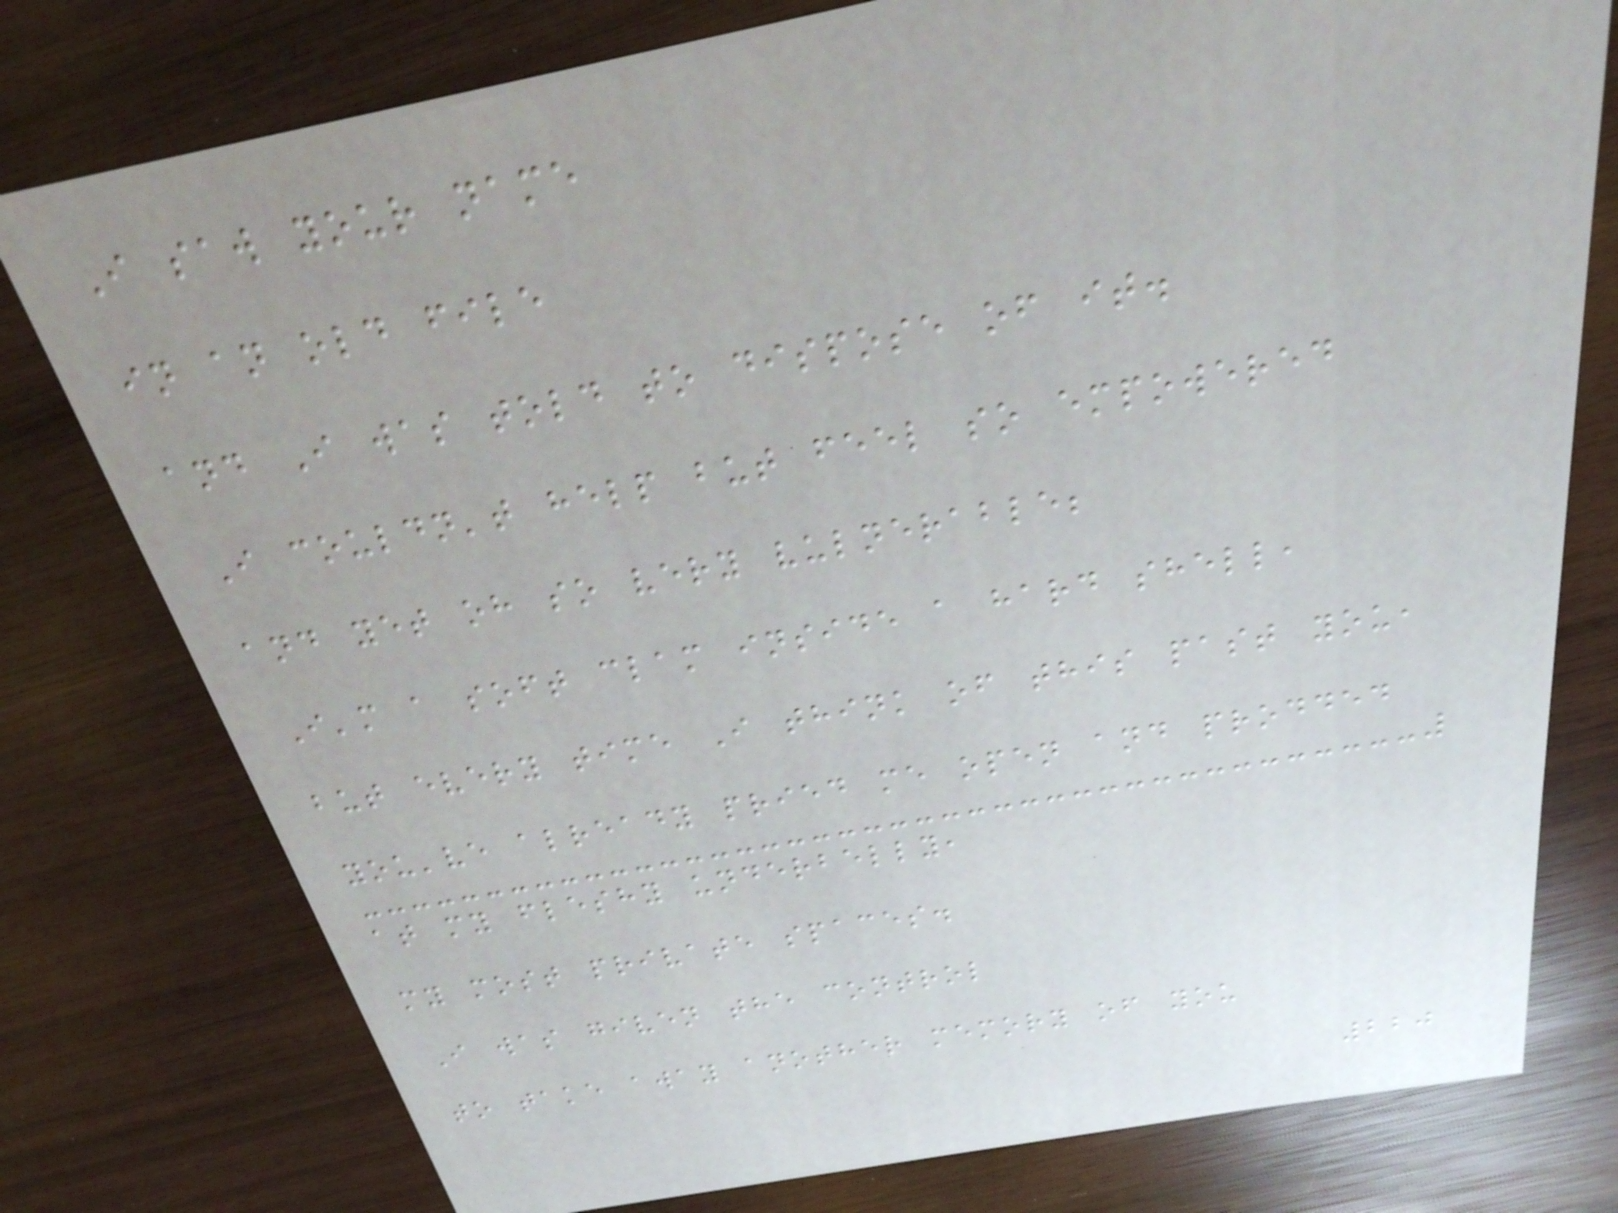I saw your name
in an old file
and I was told to dispose of it.
I couldn't help but feel so empowered
and yet oh so very vulnerable;
I'm a soft clam inside a hard shell,
but every time I think of this past you,
you've already pried me open and prodded
at my fleshy underbelly,
my most private spaces.
I was given the control
to take away another memory of you
220
